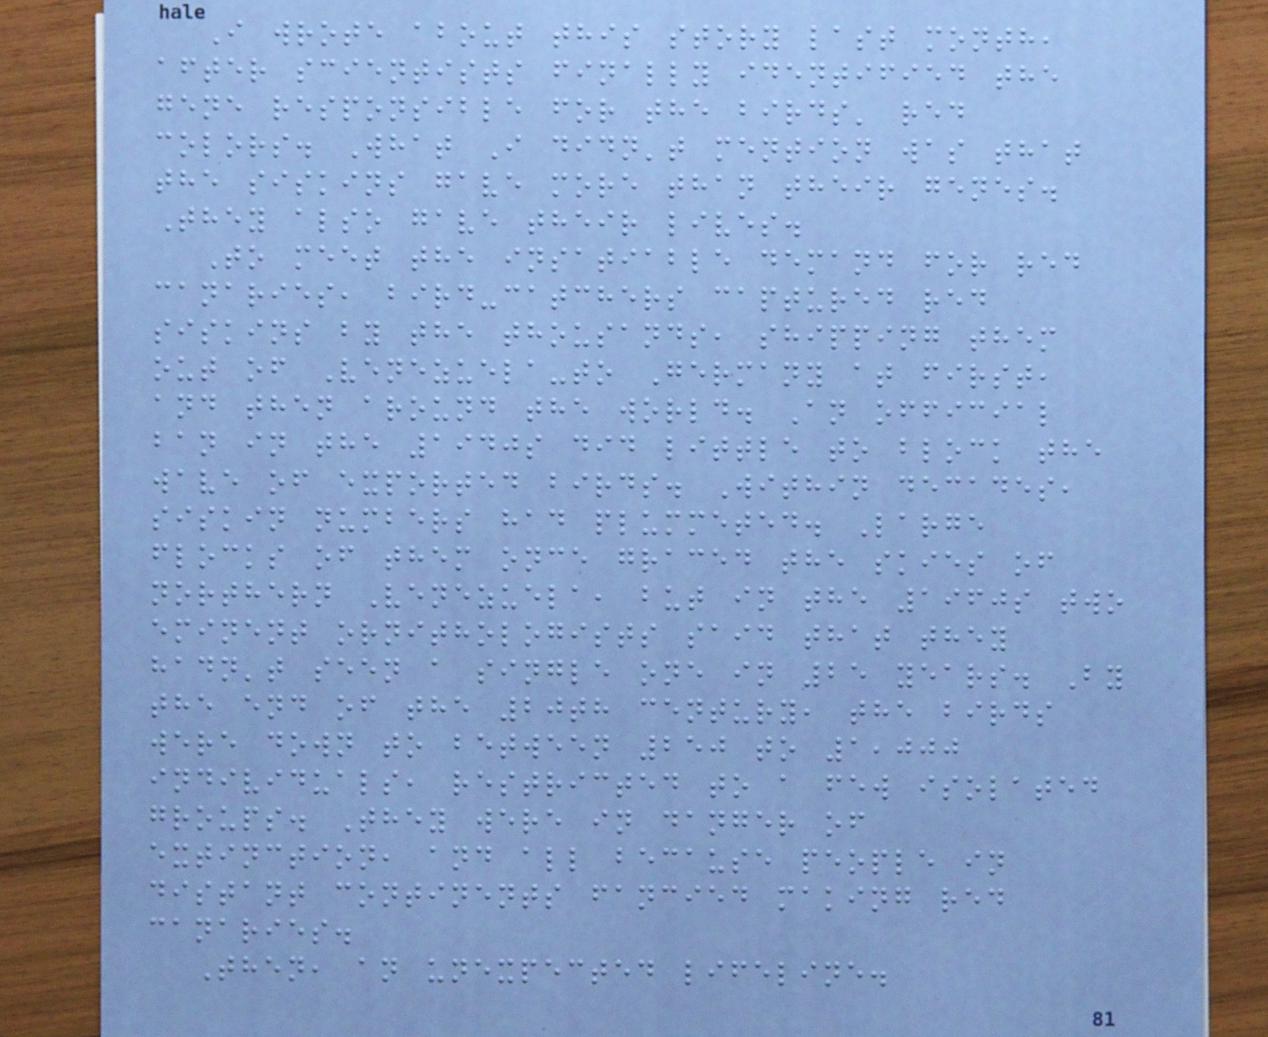I wrote about this story last month,
after scientists finally identified the
gene responsible for the birds' red
colors. What I didn't mention was that
the siskins gave more than their genes.
They also gave their lives.
To meet the insatiable demand for red
canaries, bird-catchers captured red
siskins by the thousands, shipping them
out of Venezuela-to Germany at first,
and then around the world. An official
ban in the 1940s did little to block the
wave of exported birds. Within decades,
siskin numbers had plummeted. Large
flocks of them once graced the skies of
northern Venezuela, but in the 1960s two
eminent ornithologists said that they
hadn't seen a single one in 25 years. By
the end of the 20th century, the birds
were down to between 250 to 1,000
individuals, restricted to a few isolated
groups. They were in danger of
extinction, and all because people in
distant continents fancied making red
canaries.
Then, an unexpected lifeline.
